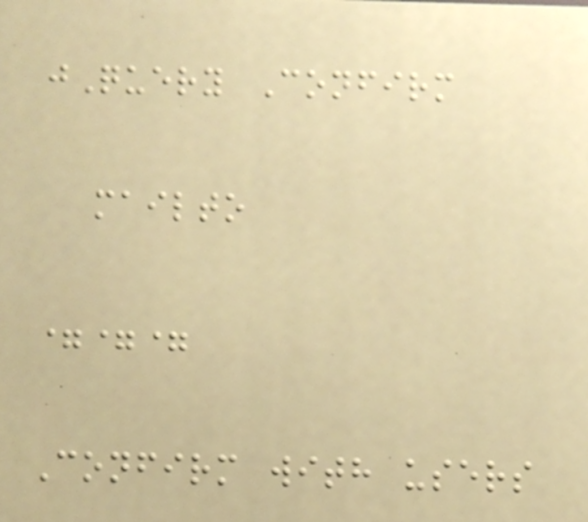jQuery Confirm
mailto
===
Confirm with users
